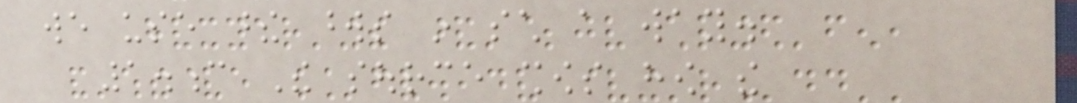we use these words in such a way.
1.c The source shows how the
